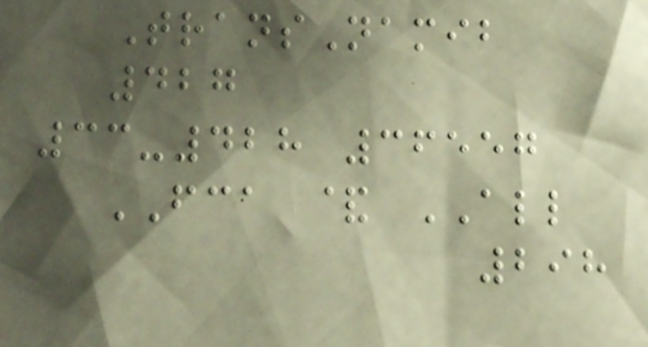TransNamib
427
33-428 36557
FCA & ALL
298
